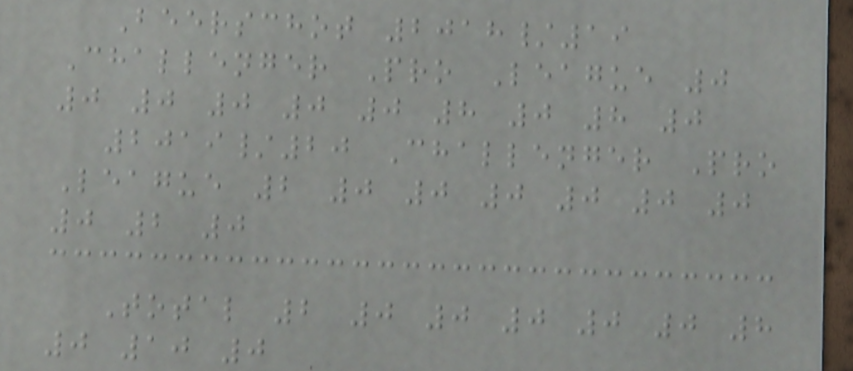Beerschot 2018/19
Challenger Pro League 0
0 0 0 0 0 8 0 8 0
2019/20 Challenger Pro
League 2 0 0 0 0 0 0
0 2 0
Total 2 0 0 0 0 0 8
0 10 0
